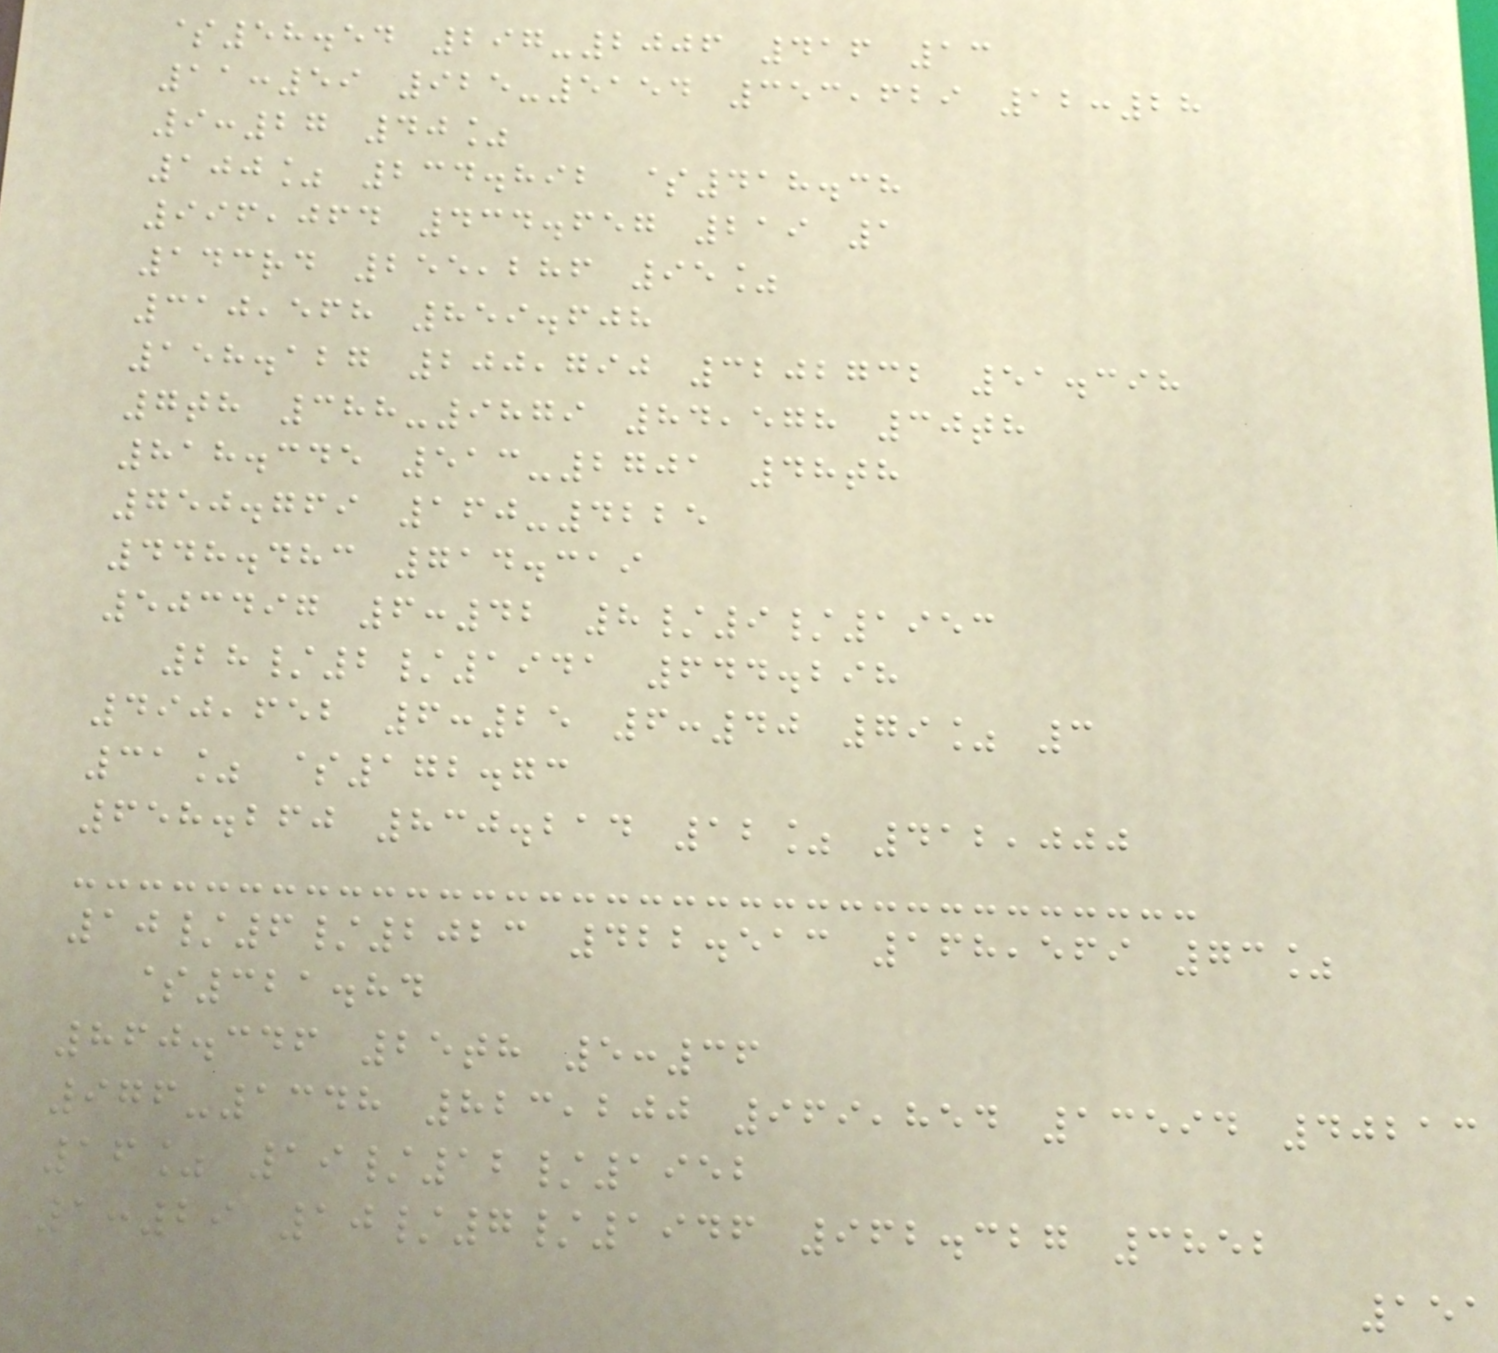$58.54 297-2006 416 13
11:59 925-5154 353,629 12:28
9:27 40%
100% 234.892 $418.38
996,064 434.657 219 1
143rd 255,286 95%
310,568 859.608
158.127 200,790 3202732 51.398
7th 388-9879 84,578 30th
818.345 513-2701 48th
750.769 160-4225
448.483 714.319
503497 6:42 8/9/1953
28/2/1941 644.298
490,652 6:25 6:40 79% 3
31% $172.73
658.260 830.214 12% 412,000
10/6/2023 422.513 168,569 73%
$321.84
860.346 25th 5:36
976-1348 823,200 969,854 13594 40213
16% 19/12/1952
1:29 10/7/1946 962.327 3852
151
